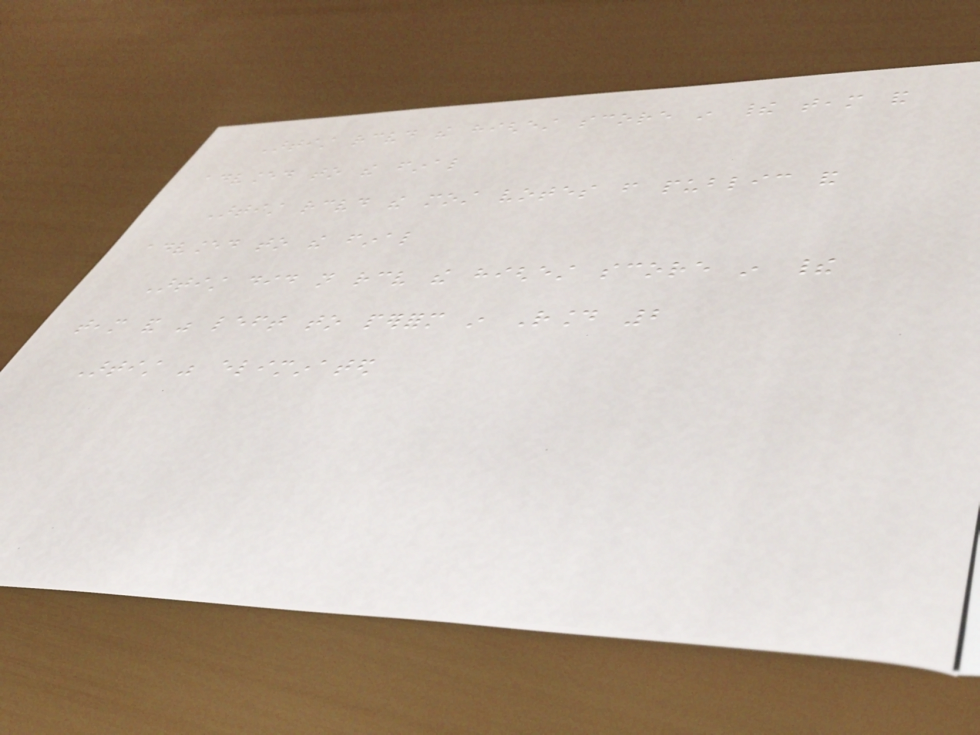Artist received the highest score in their team and
advanced to the final
Artist received the most votes from public and
advanced to the final
Artist did not receive the highest score in their
team and was left to perform in Round 2
Artist was eliminated
